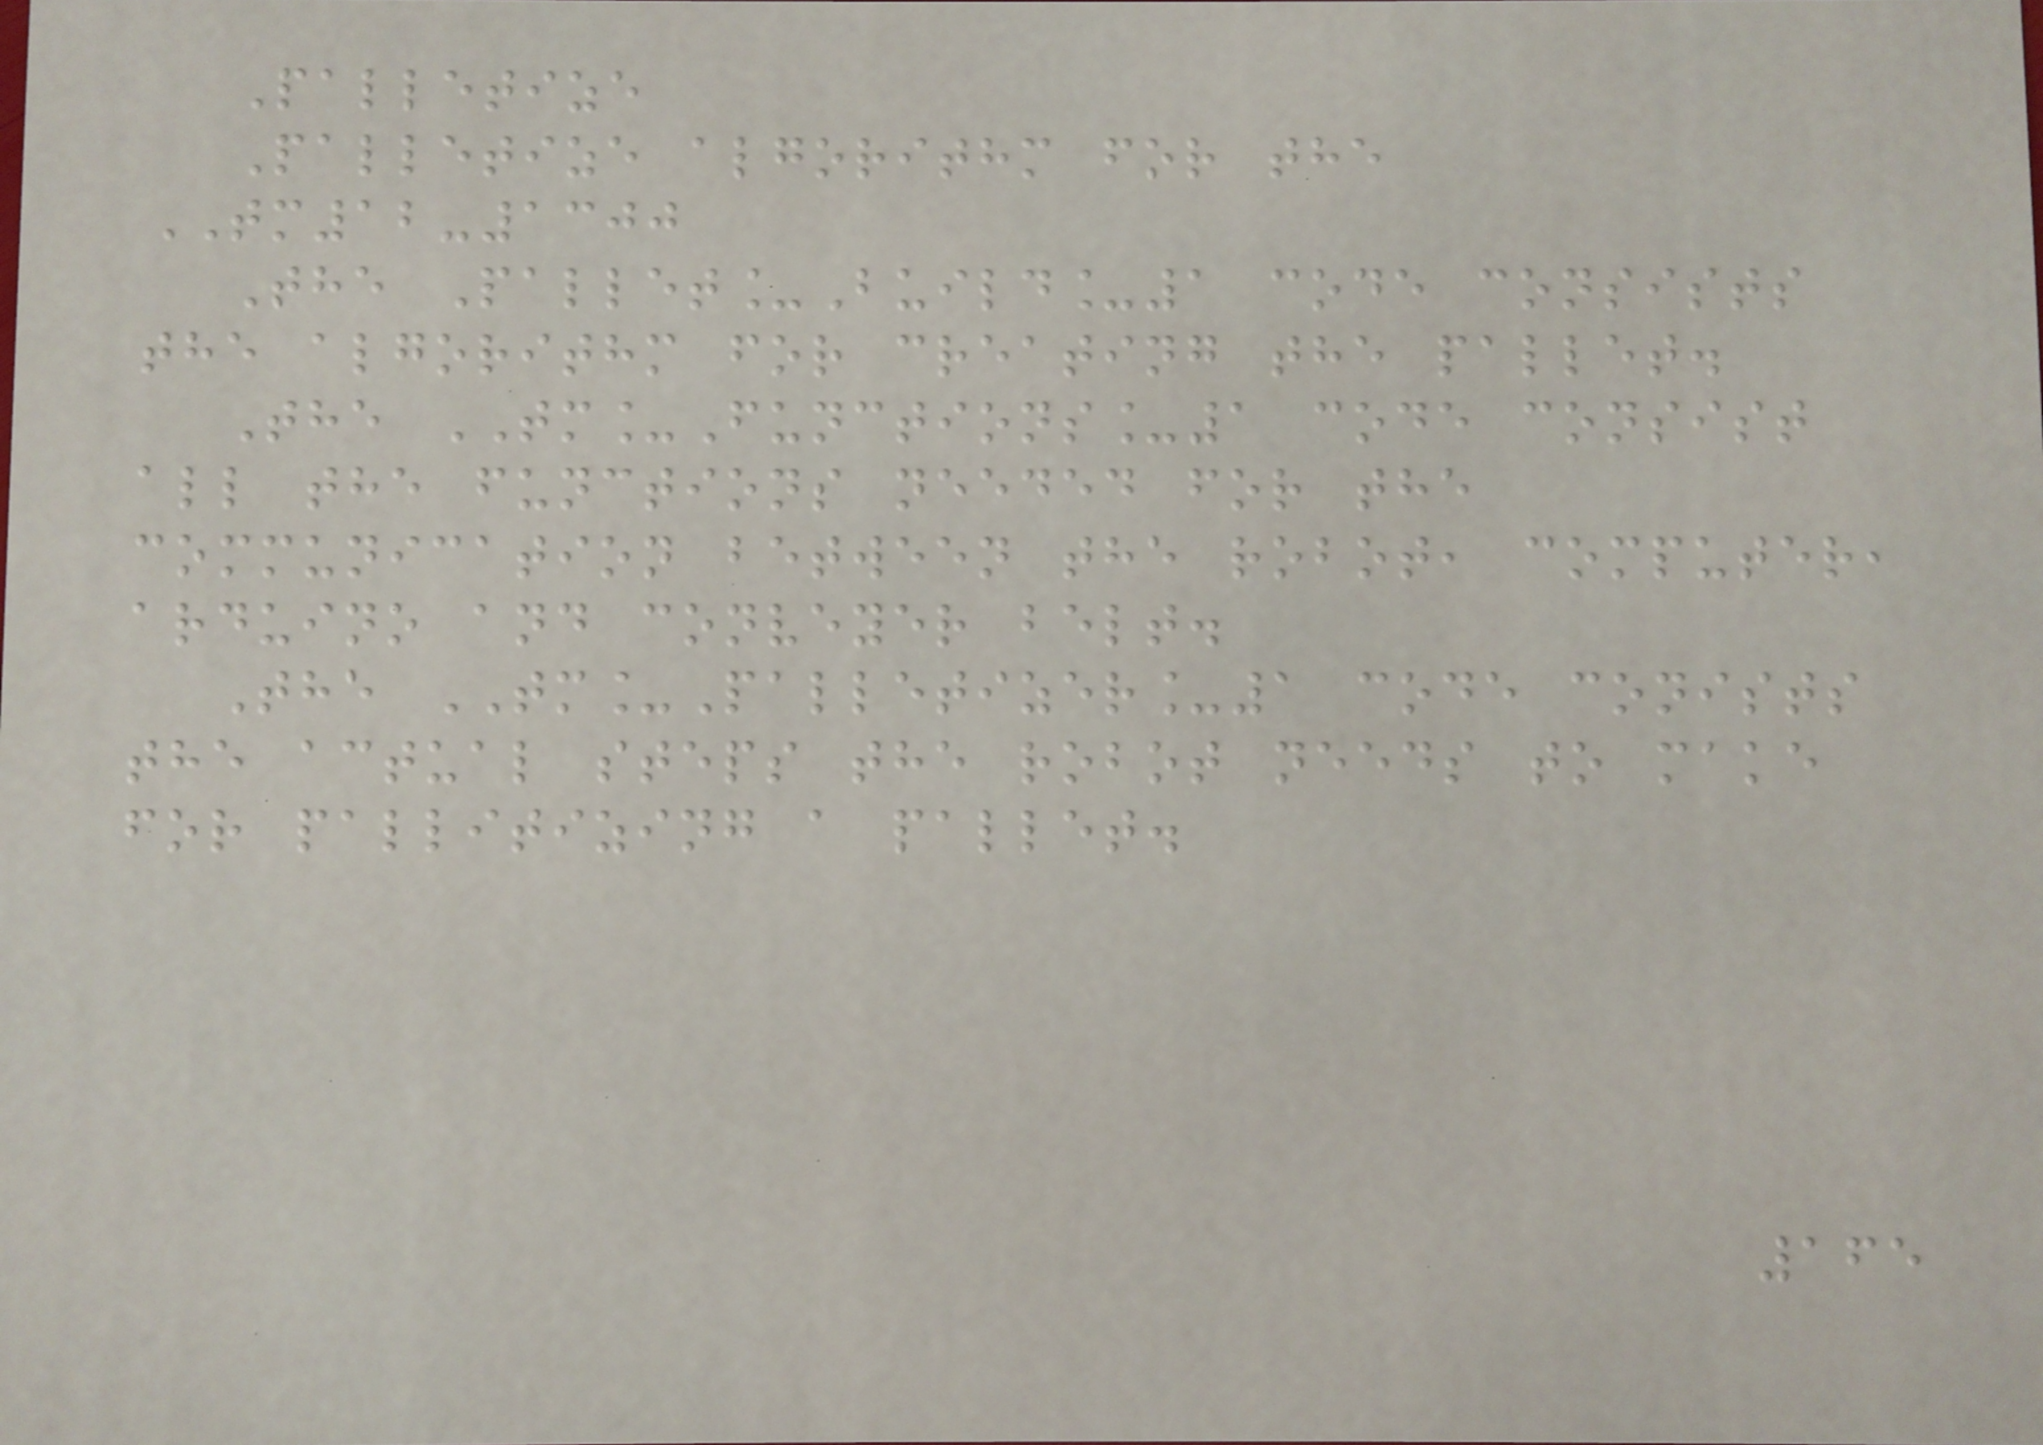Palletize
Palletize algorithm for the
TM12-1300
The Pallet_Build_1 code consists
the algorithm for creating the pallet.
The TM_Functions_1 code consist
all the functions needed for the
communication between the robot, computer,
arduino and conveyer belt.
The TM_Palletizer_1 code conists
the actual steps the robot needs to make
for pallitizing a pallet.
165
